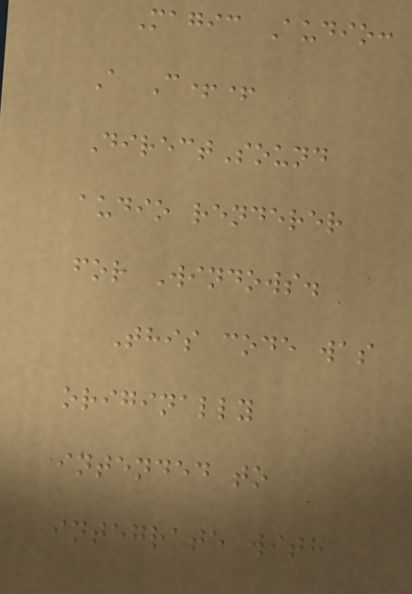Magic Audio:
A C++
DirectSound
audio renderer
for Windows.
This code was
originally
intended to
integrate with
